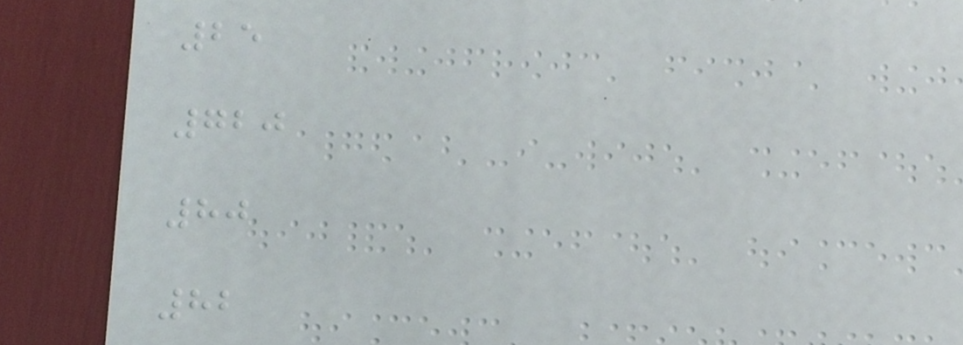25
720
80
82
